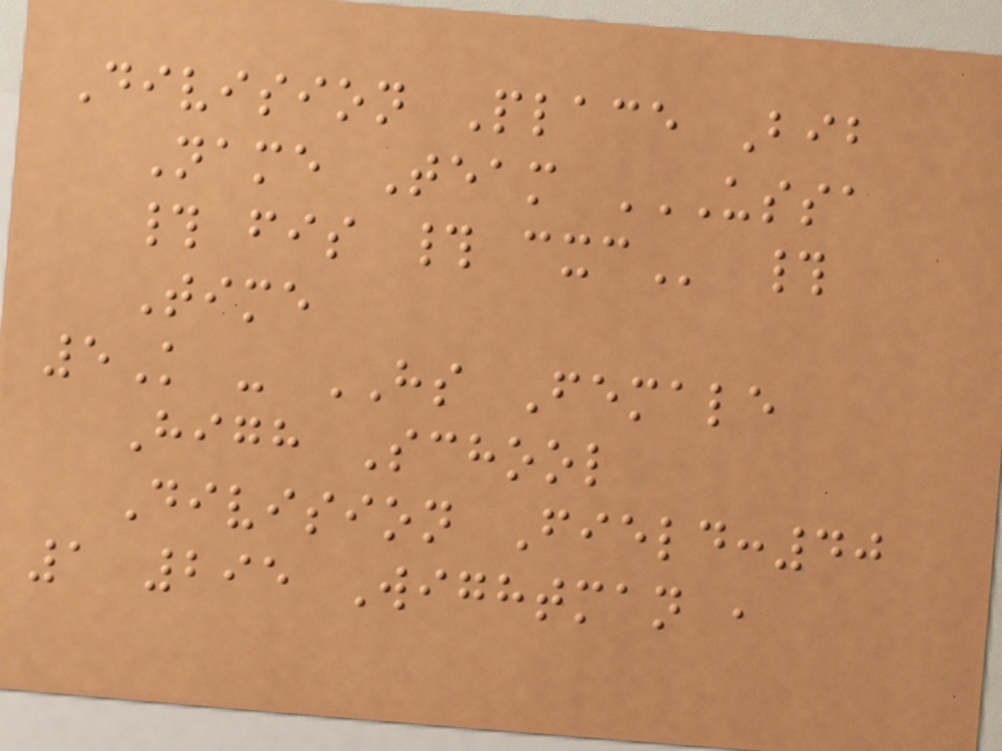Division Place Bib
Name Team USSA
# FIS # CXC #
Time
5K - HS Female
High School
Division Field:40
1 295 Wightman ,
